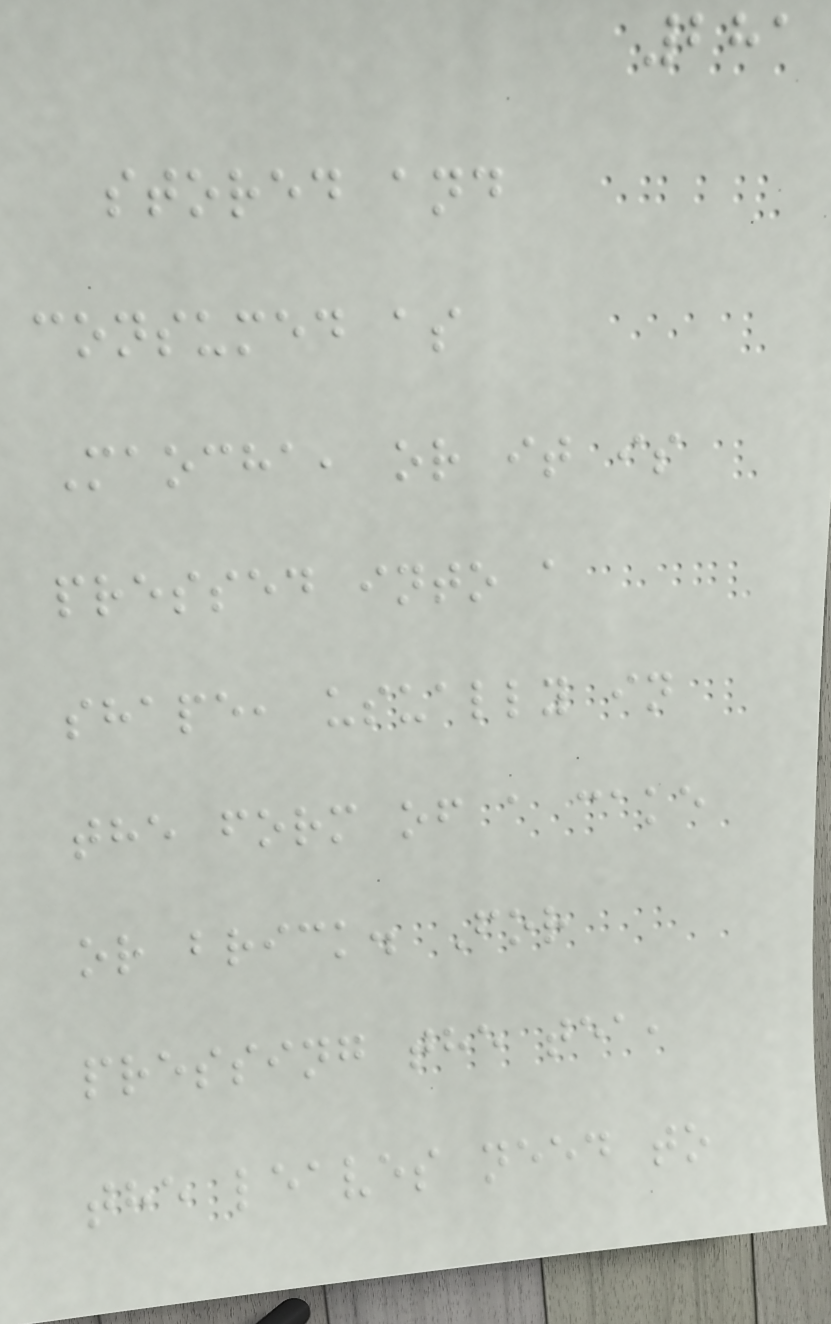281
stored and
consumed as
Maocha, or it is
pressed into a
shape, usually in
the form of a cake
or brick. For
pressing the tea,
the leaves need to
